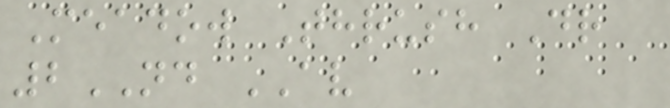Meadow Thrush Dr
2ND AV
